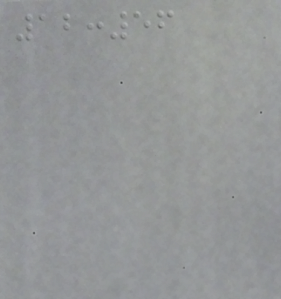12:56
